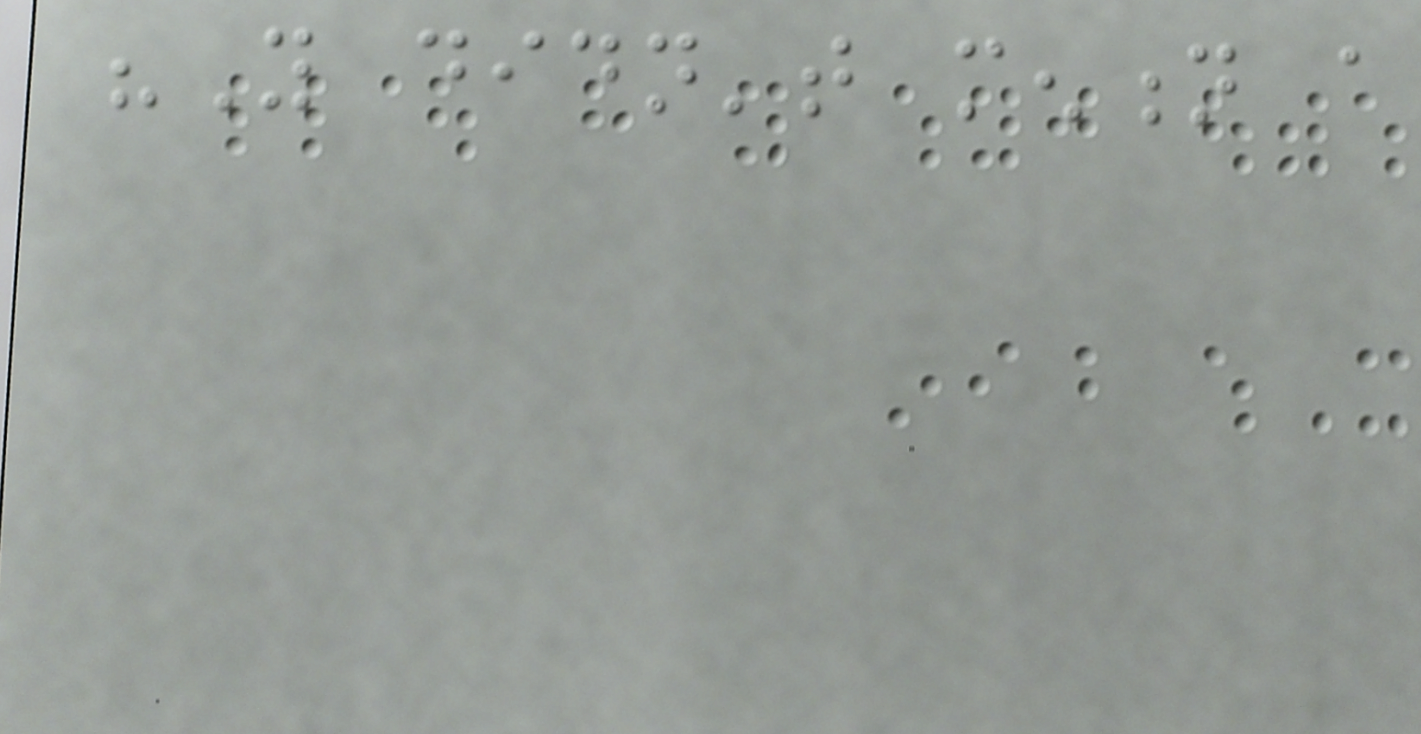"You didn't mention a
